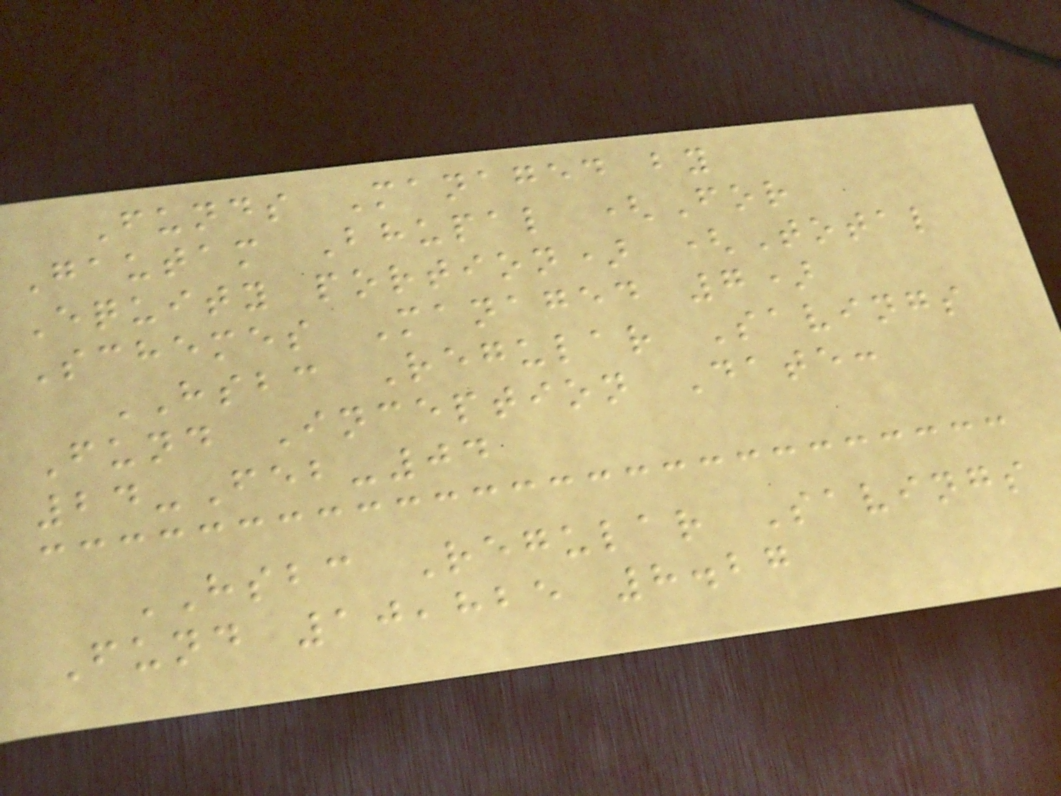Funds Managed by
Gautam Bhupal (For
Equity portion) (Total
Schemes Managed 7)
HSBC Regular Savings
Fund Inception Date:
24-Feb-04
HSBC Regular Savings
Fund 10,825 8.27
